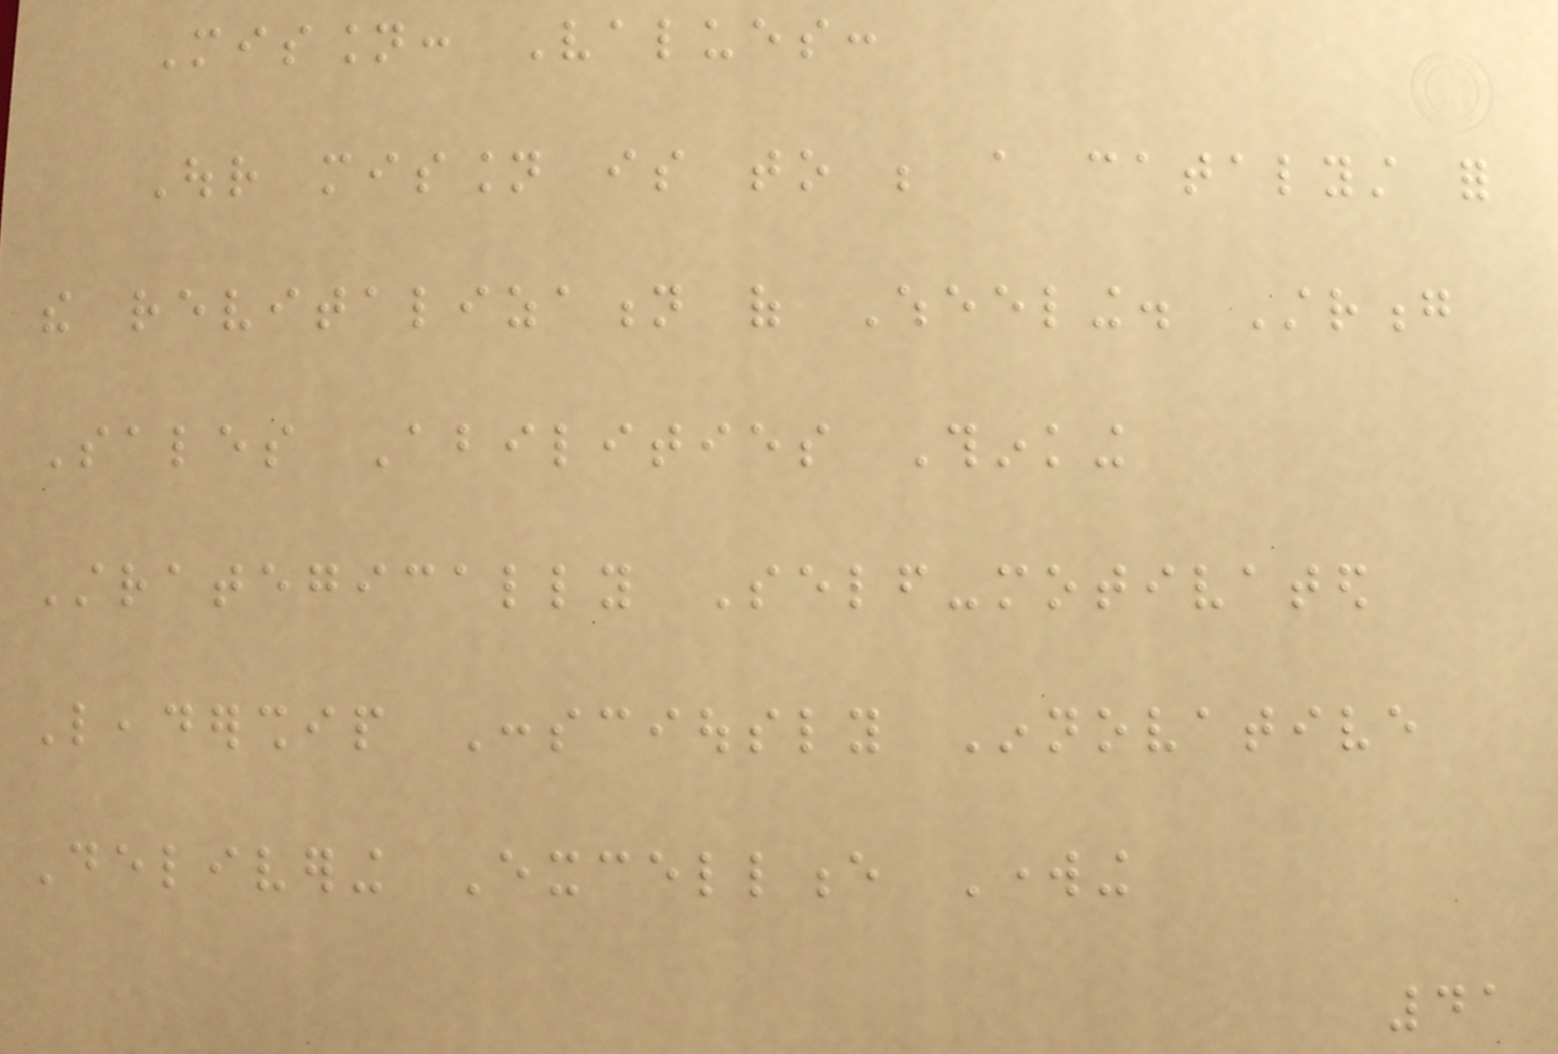Mission: Values:
Our mission is to be a catalyst for
the revitalization of Wheeling. Strong
Sales Abilities Thinking
Strategically Self-motivated
Leadership Consciously Innovative
Delivering Excellence Working
41
